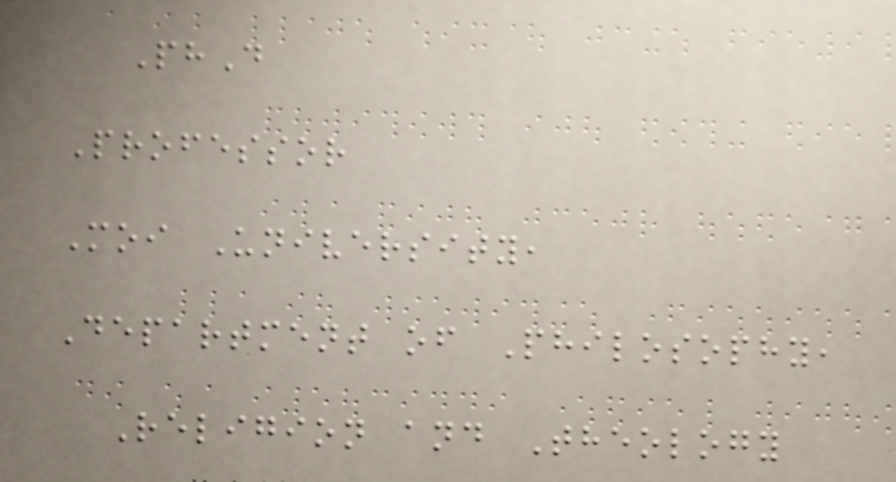PhD
Professor
Moi University,
Department of Philosophy,
Religion and Theology
